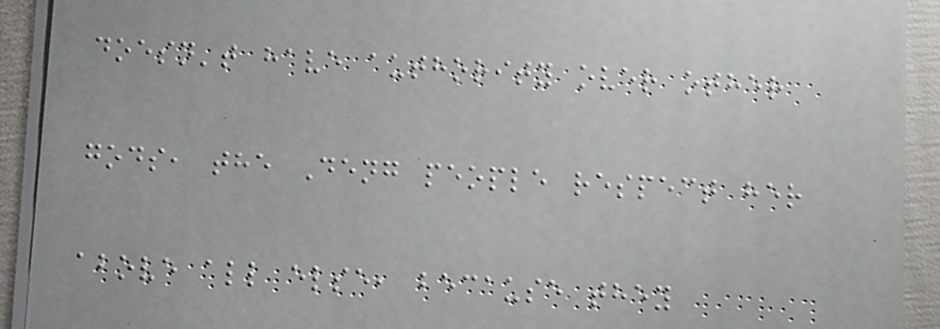doesn't have authority over other
gods, the Deng people respect her
above all else, because they
